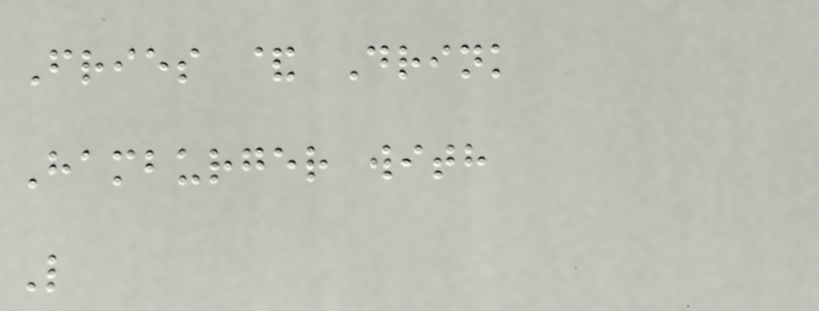Fries & Drink
Hamburger with
L
